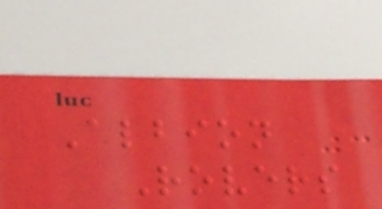Albion
Rovers
